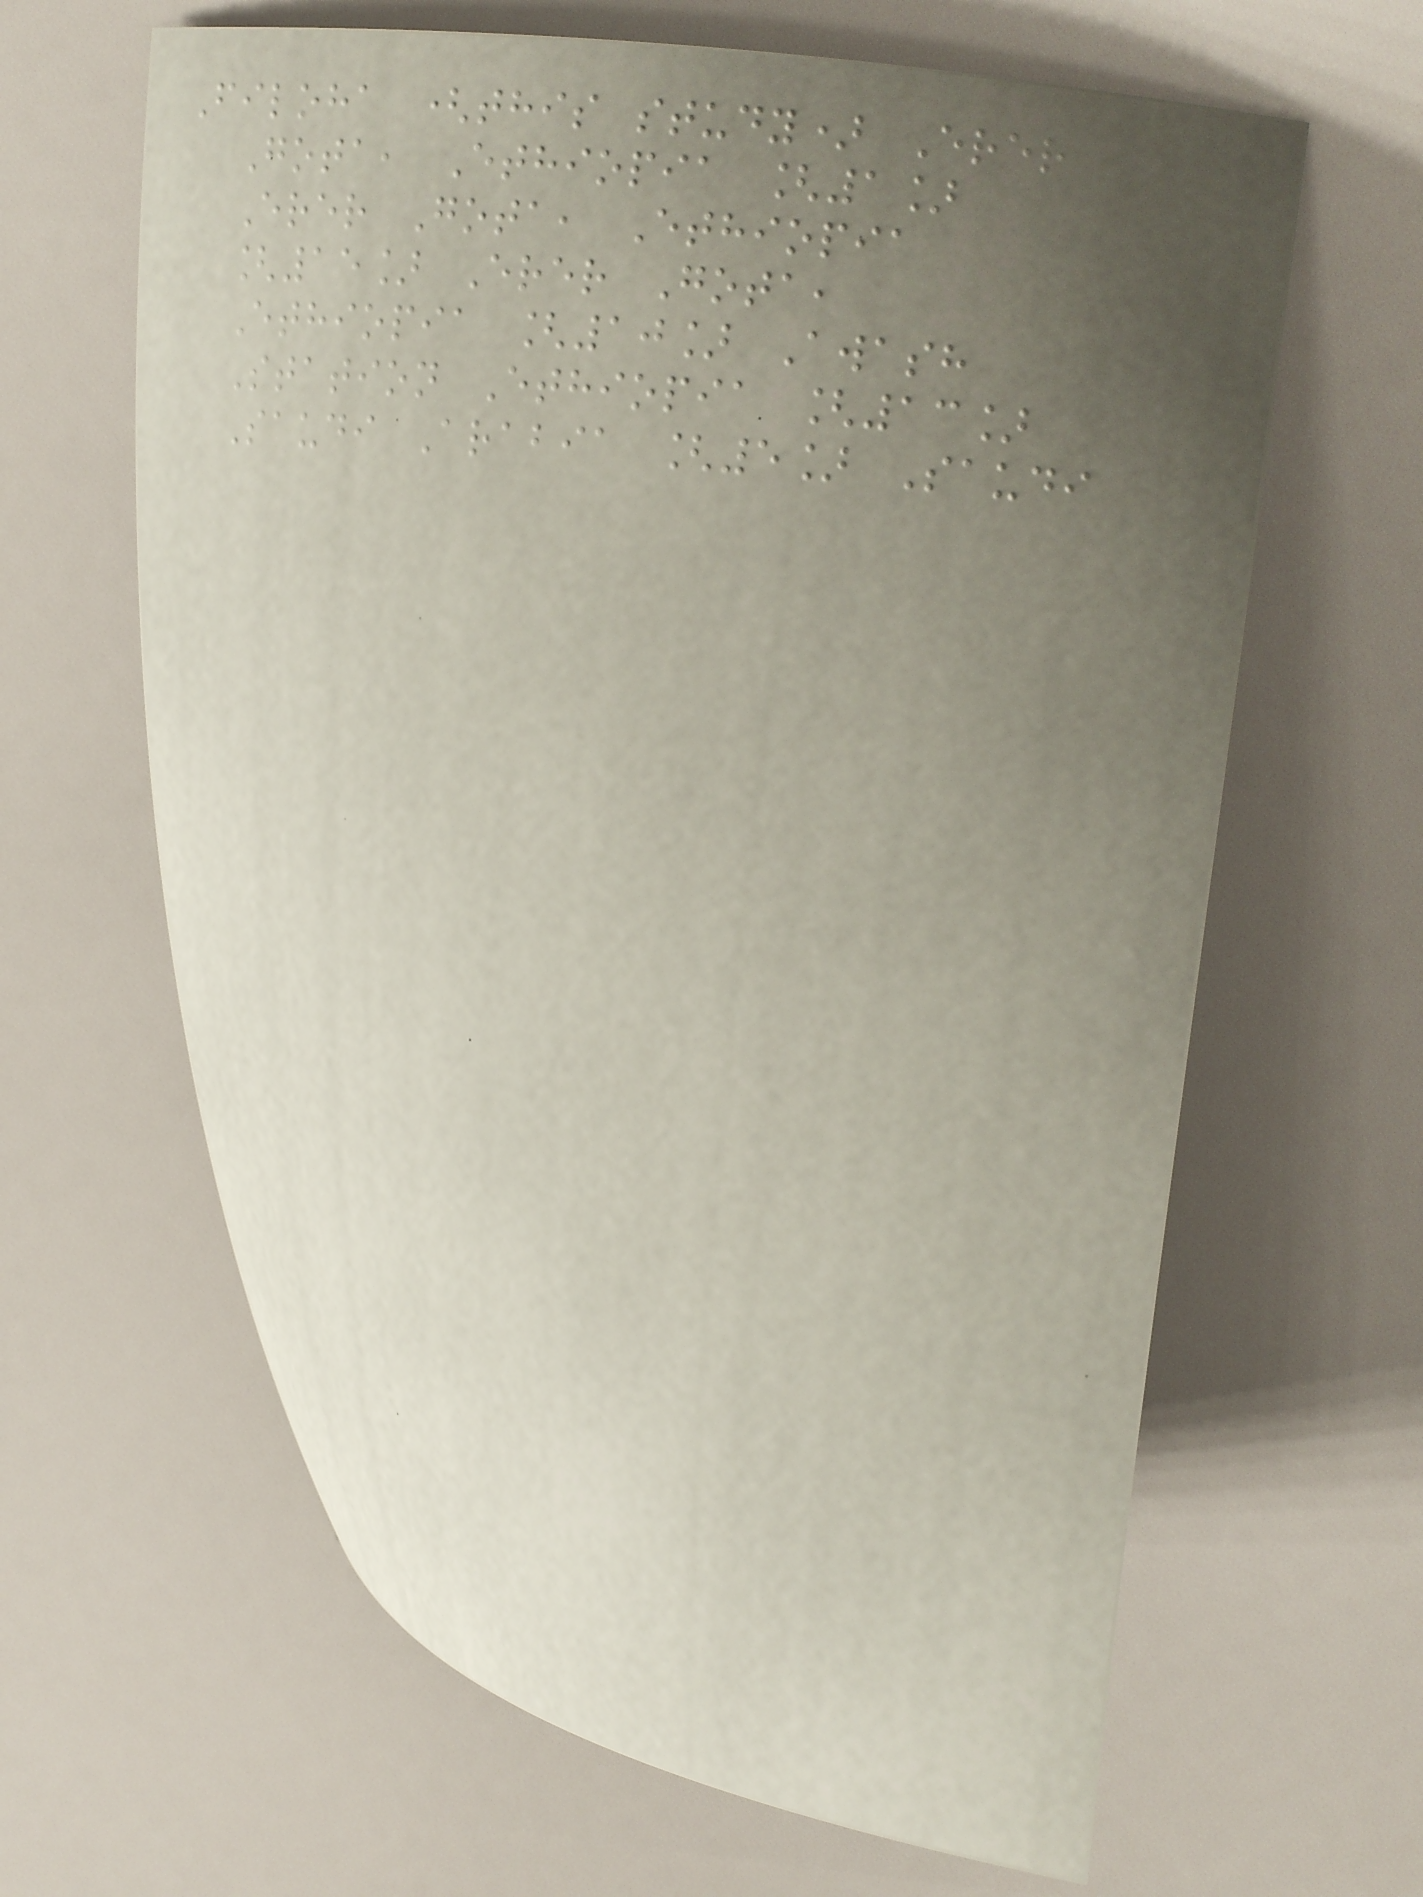Filoha (this study) Erer
Gota, Ethiopia [1]
Erer Gota, Ethiopia
[15] Erer Gota,
Ethiopia [10] Awash
Station Ethiopia [13]
Saudi Arabia [5] Saudi
